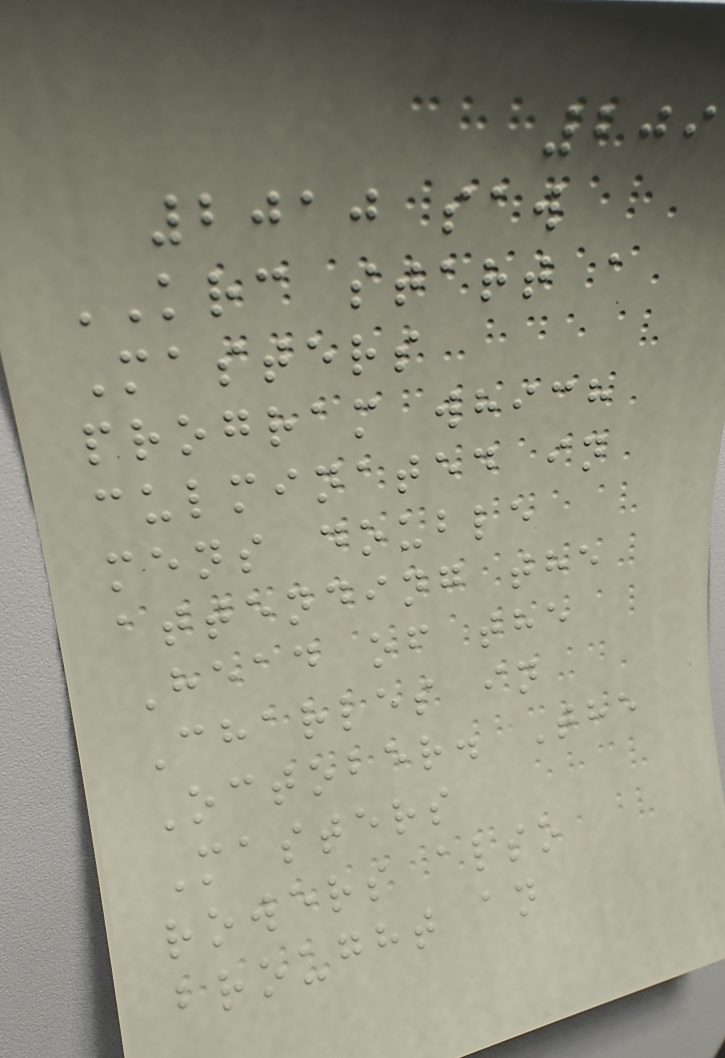209
2010 saw
KRC start a
Masters
program which
culminated in
mens double
attending the
Head of the
Charles in
October. The
Masters
rowers also
brought an
